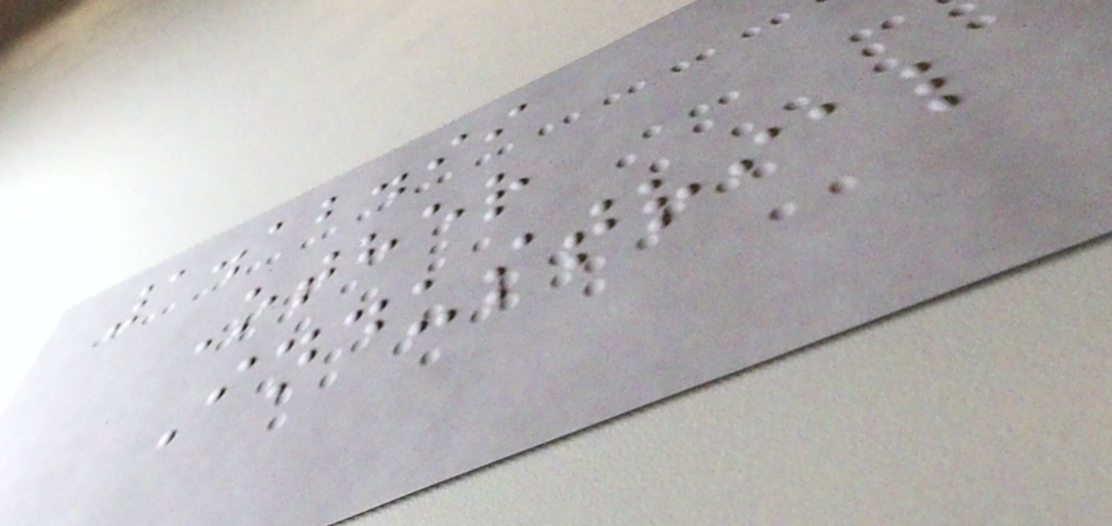1.12.99
Other
Industrial
